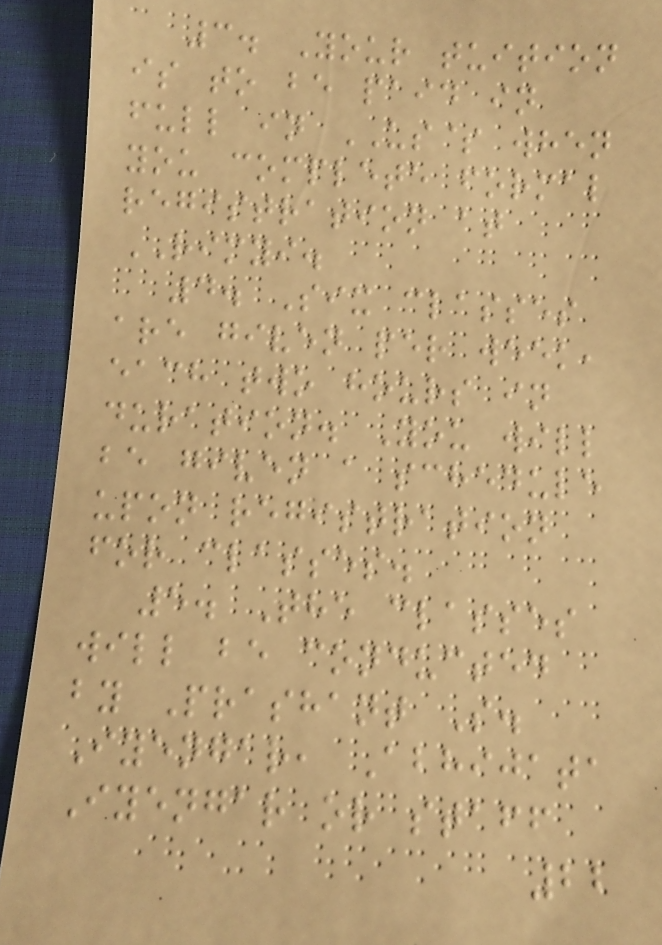3. Your tuition
is to be paid in
full in US$ when
you complete formal
registration at
RIMYI.
4. Six classes
are given per week,
each two hours in
duration. You will
be given a schedule
upon registration
for classes.
5. The classes
will be conducted
by Prashant S.
Iyengar, Abhijata
Iyengar or staff
22
